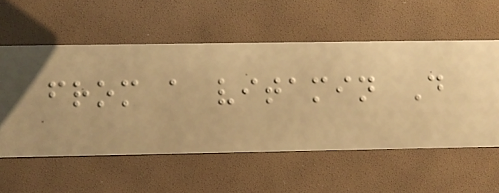from a vitamin D
